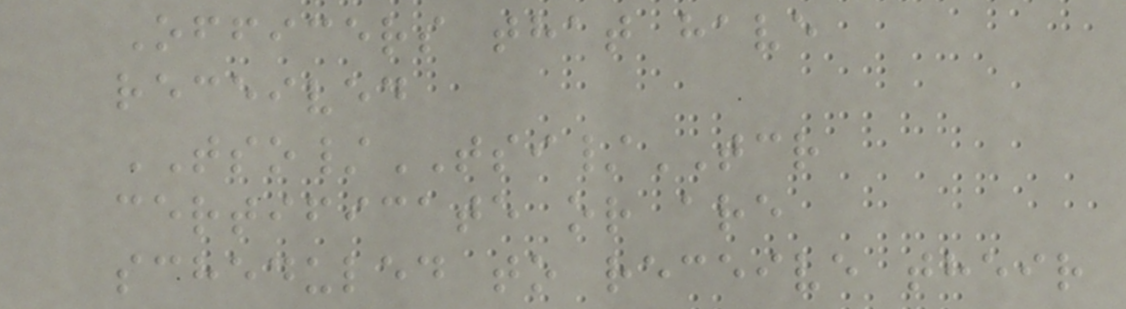Officers that have
received
TSO/TSI/TCR
certificate or are
scheduled to receive their
